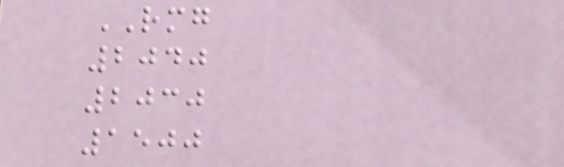RMG
2040
2030
1500
